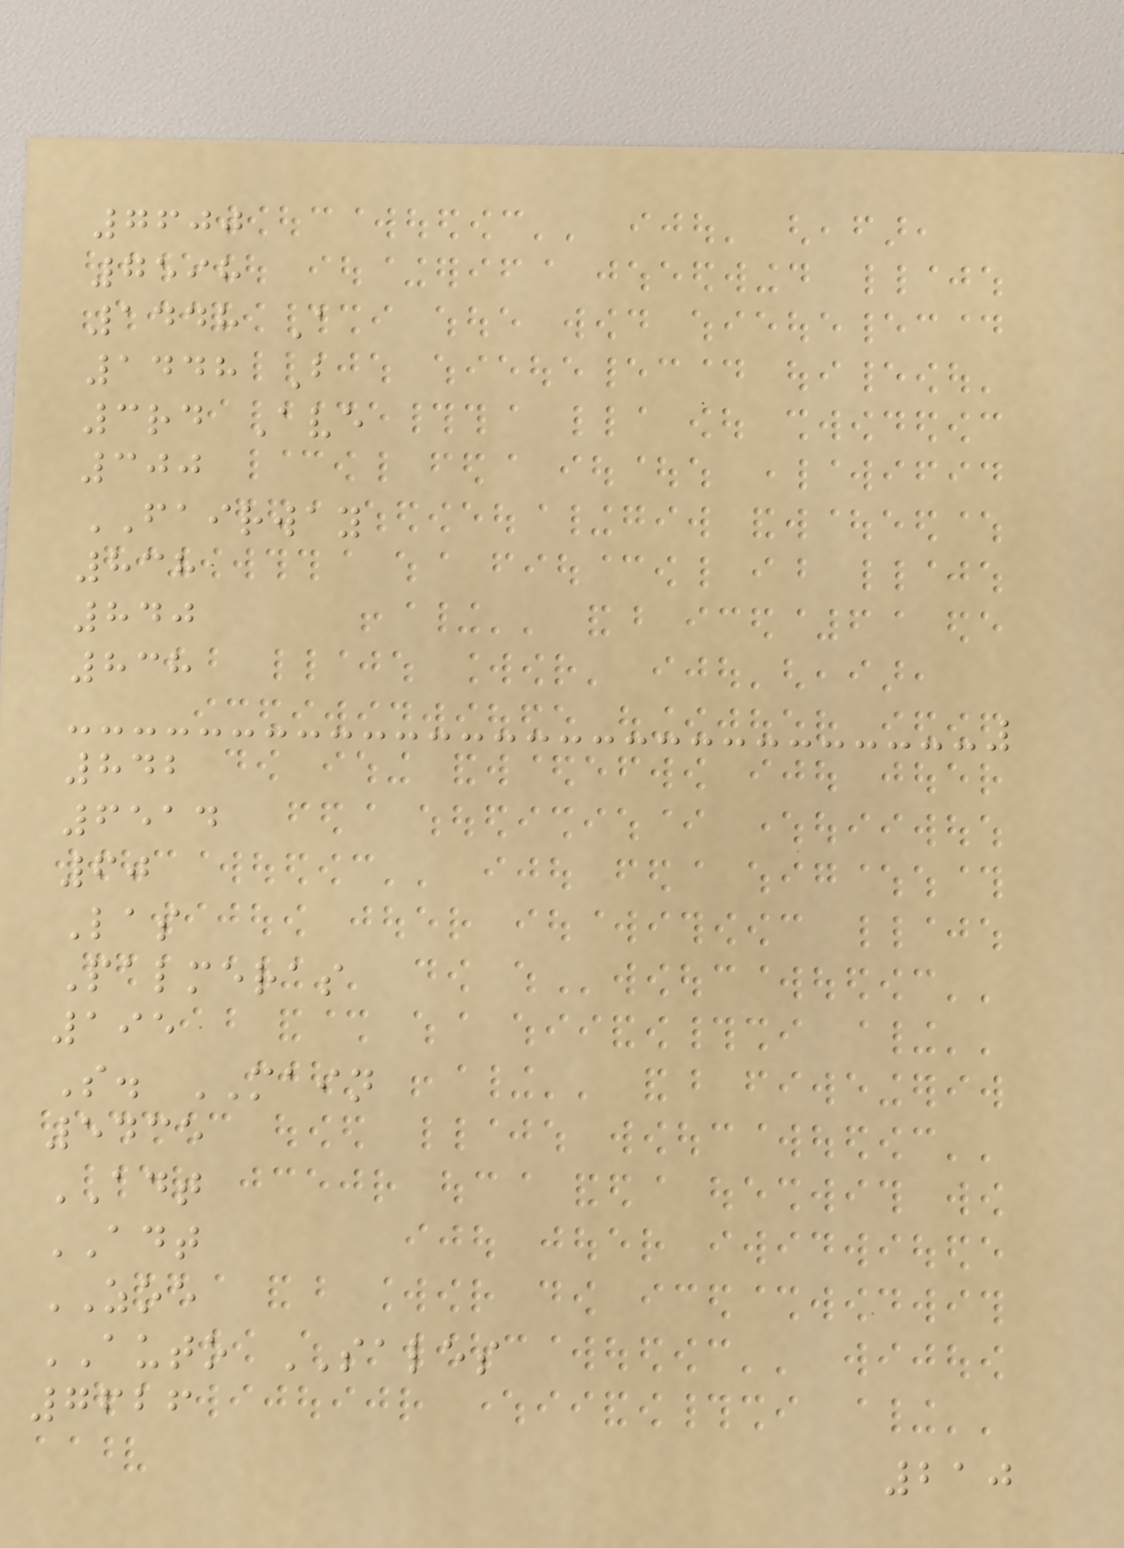7600
7598
1448 A
1448 B
3rd Ave
300
FAIRWAY
838
840
838
842
6514
60
Las
Palmeras
195
S. MAIN
5435
ADT
ADT
ZOE
AUTO SALES
7626
210
